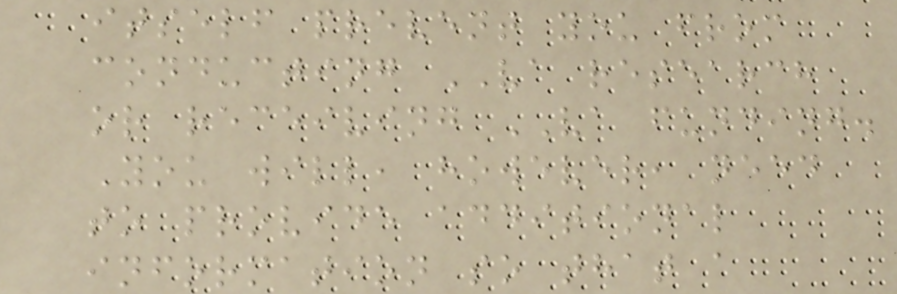itself prevent you from
conducting VA research
or receiving VA funding.
You will, however, need
to provide additional
information so that a
